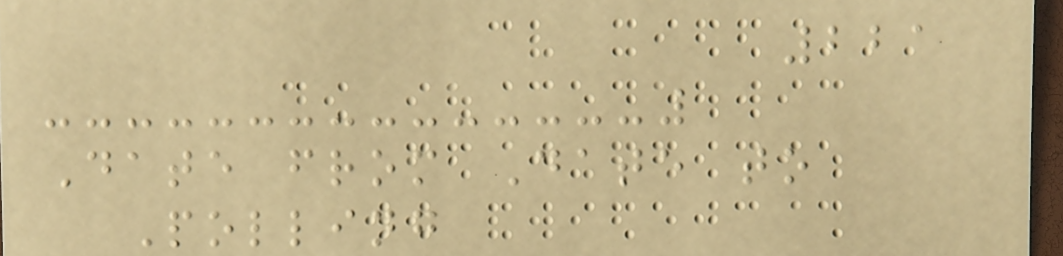221
Date from Date to
Polling
